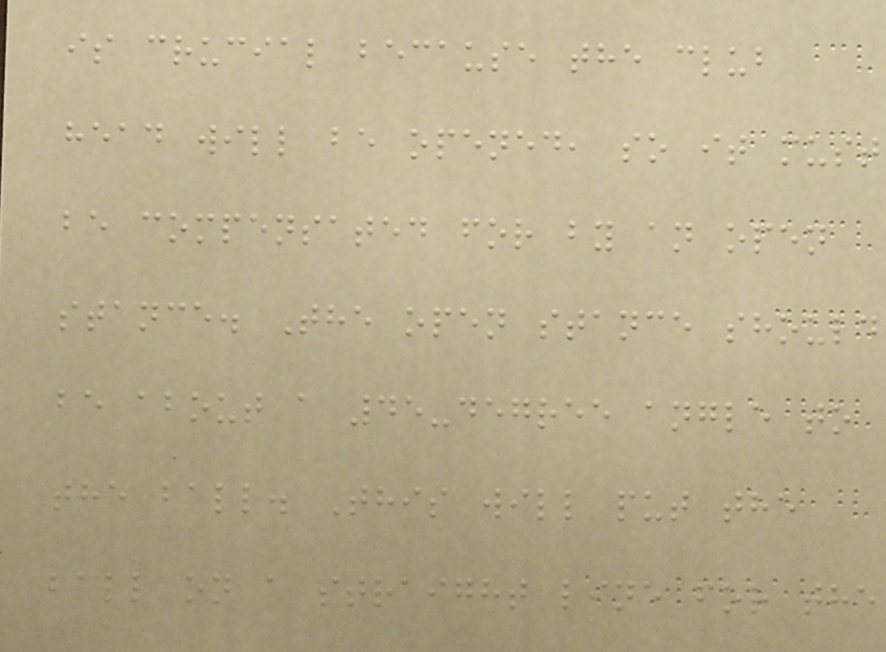is crucial because the club
head will be opened, so it must
be compensated for by an open
stance. The open stance should
be about a 45-degree angle to
the ball. This will put the
ball on a straight line for the
